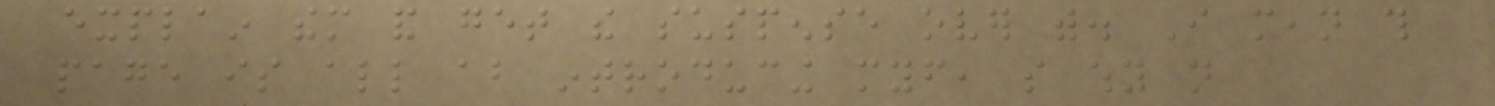explain them and get the suspense over with. I mean this
page is all about introducing myself, so why not
